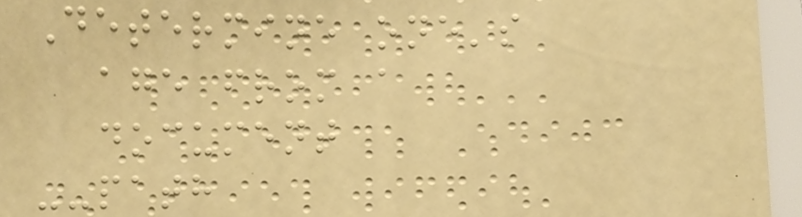Determine one's
age from a
document
--path
